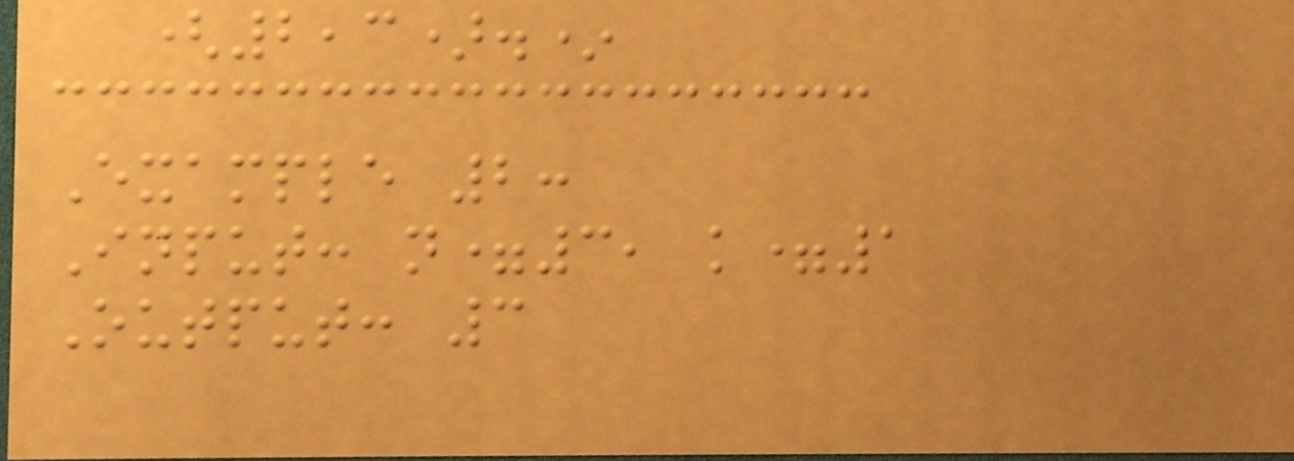(2,3).*
Example 2:
Input: n=3, k=1
Output: 3
